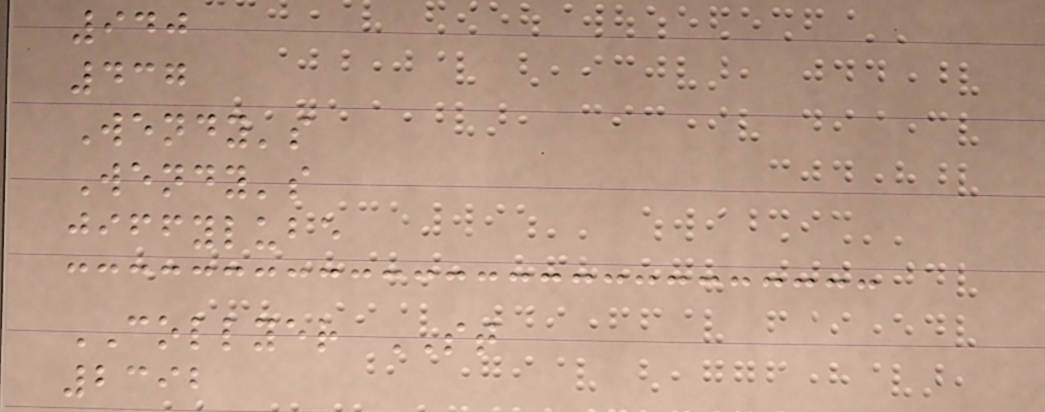940
437
Wendy's
Wendy's
jiffylube
COLLYER ST
2392
